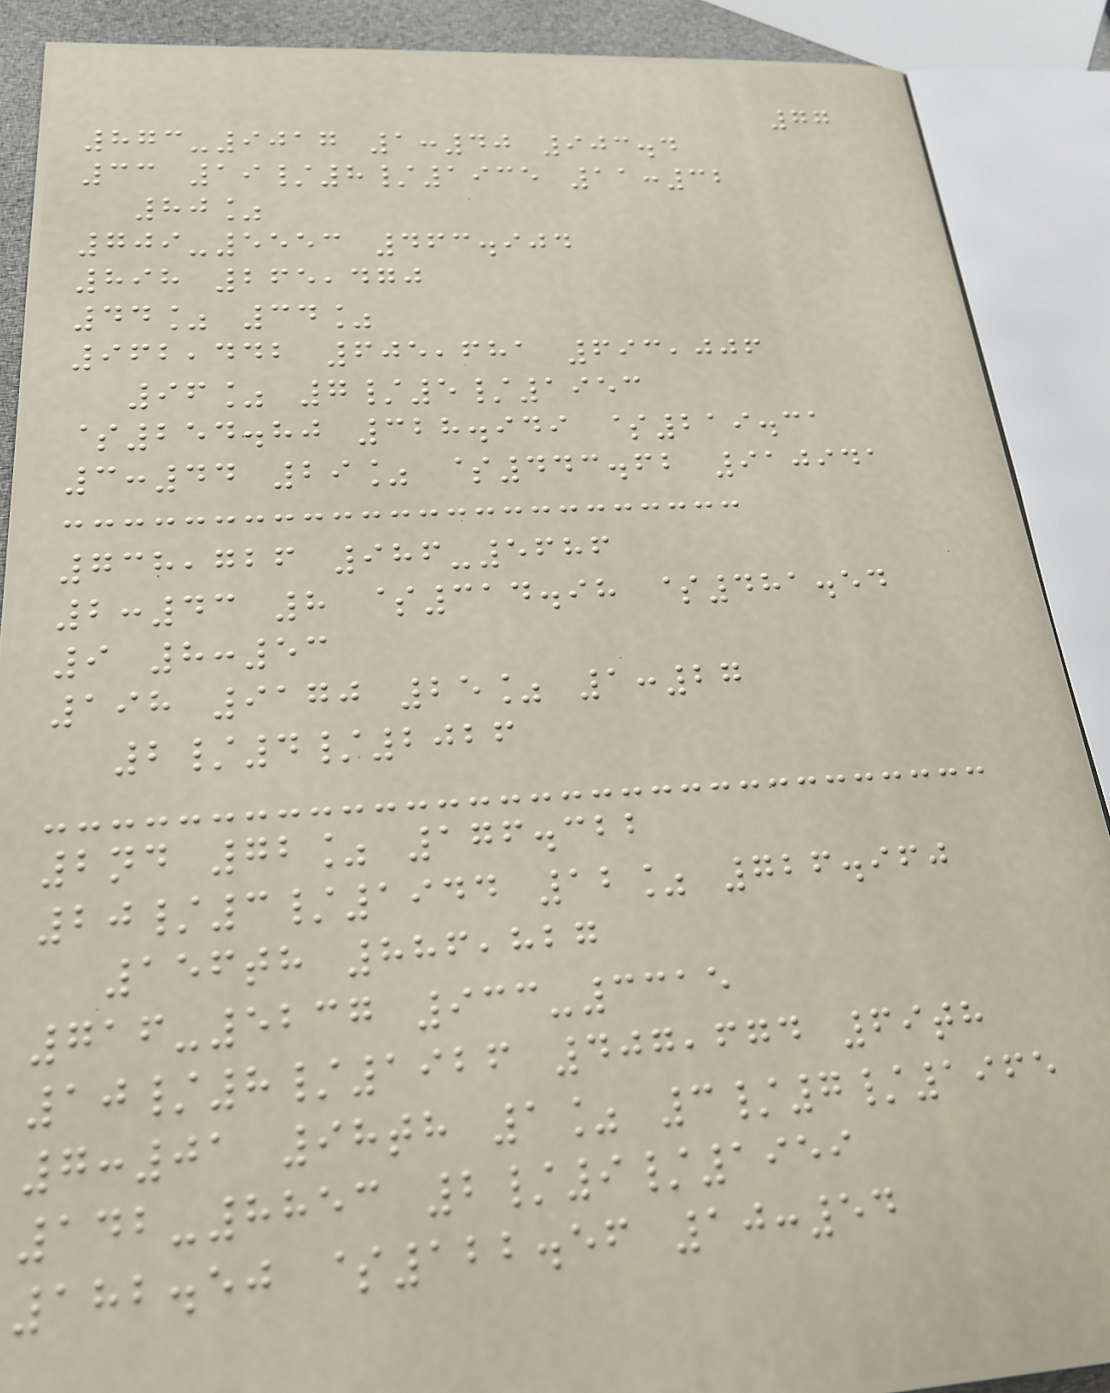77
873-9017 1:40 903.4
33 19/8/1935 11:32
80%
709-5553 463.904
898 265,470
44% 34%
962,442 605,681 693,006
96% 7/5/1953
$254.80 328.949 $219.31
3:44 29% $443.62 910941
738,726 986-5686
2:43 8 $314.98 $481.54
9 8:53
198 9170 25% 1:27
2/4/2026
2nd 72% 176.322
20/3/1944 12% 726.960
156th 886,827
716-5237 933-3315
10/8/1926 407,674 69th
7:01 98th 1% 3/7/1965
142-8853 2/9/1959
182.50 $122.56 10:54
